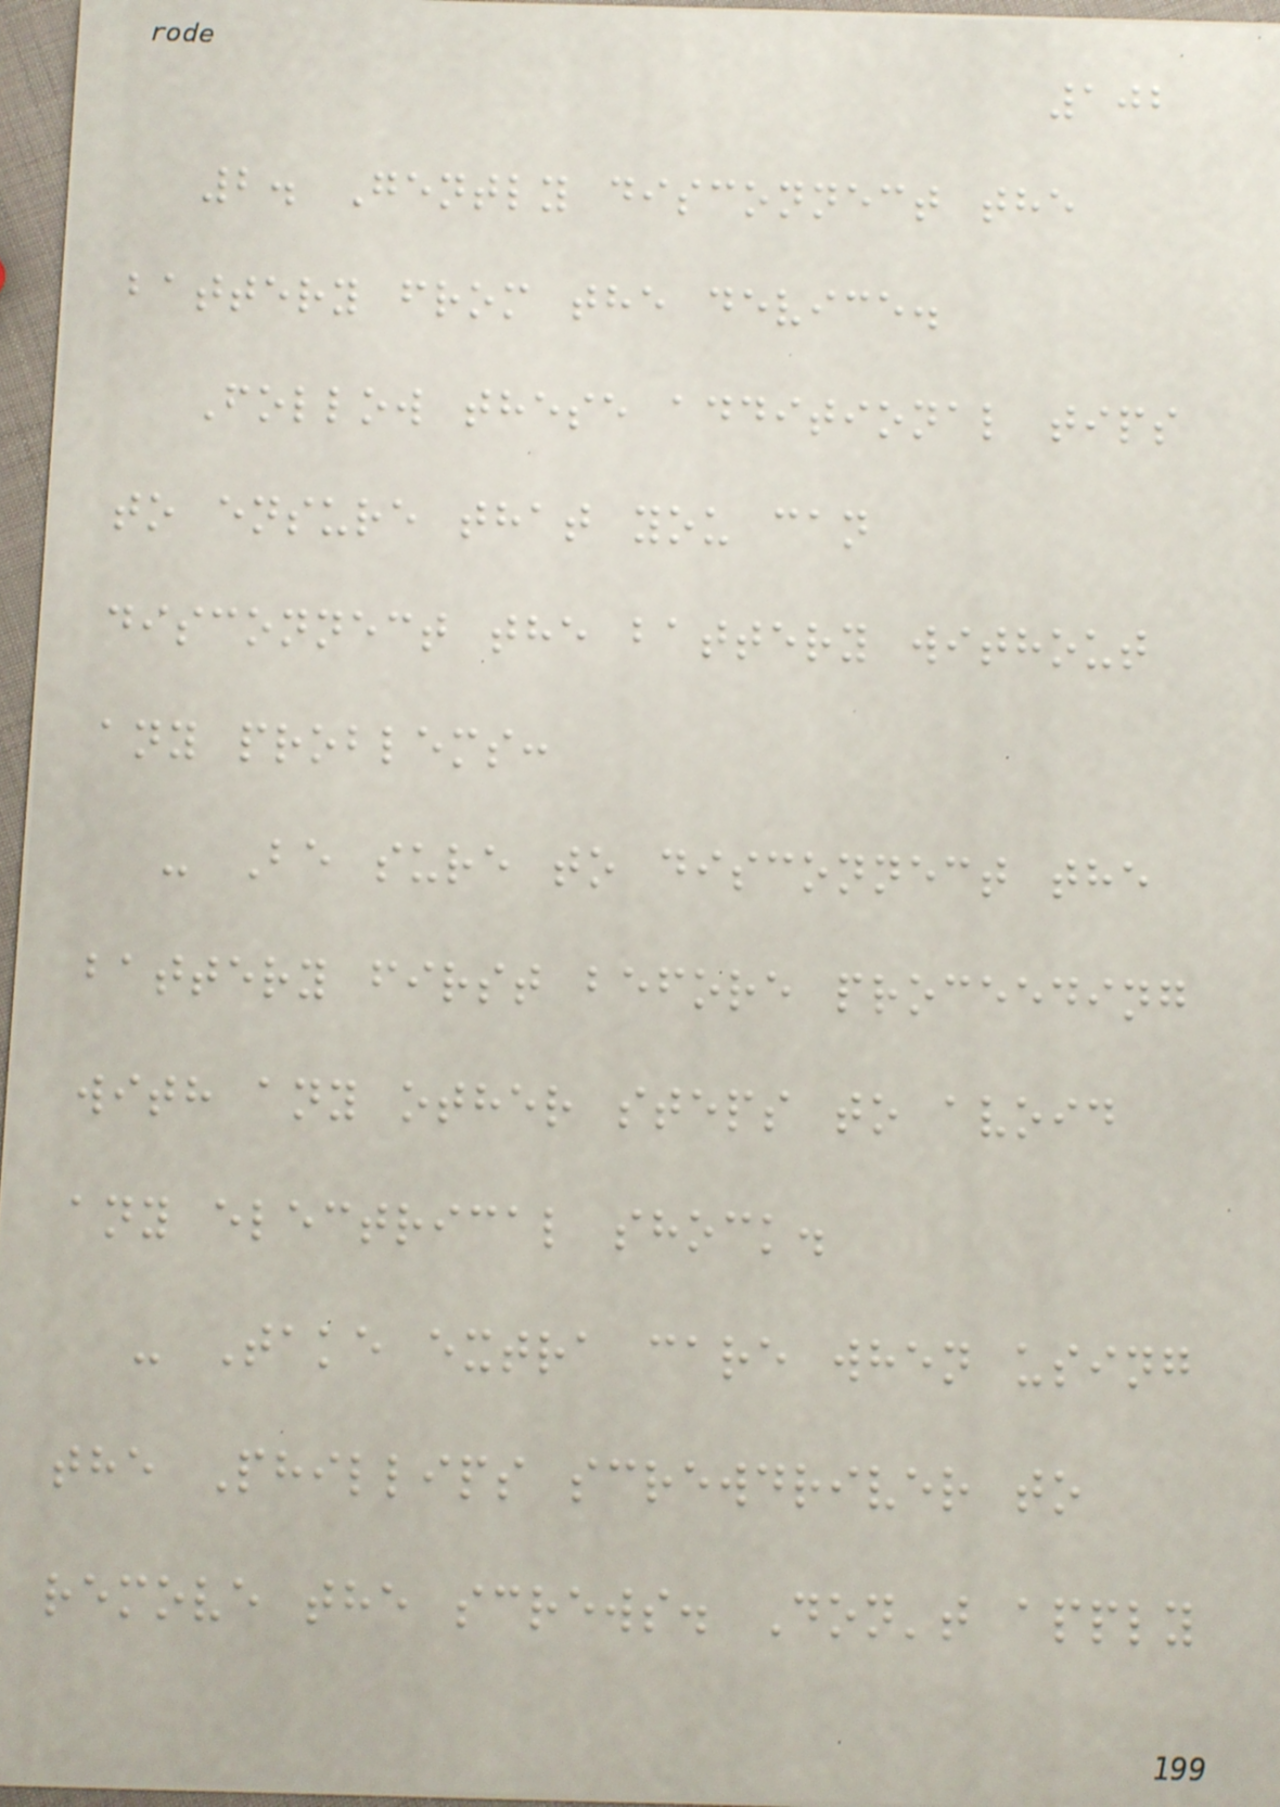102
2. Gently disconnect the
battery from the device.
Follow these additional tips
to ensure that you can
disconnect the battery without
any problems:
- Be sure to disconnect the
battery first before proceeding
with any other steps to avoid
any electrical shock.
- Take extra care when using
the Phillips screwdriver to
remove the screws. Don't apply
